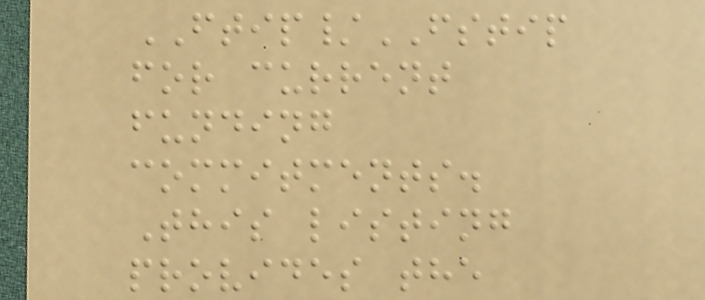FTIP/FSTIP
for current
funding
commitments.
This listing
provides the
